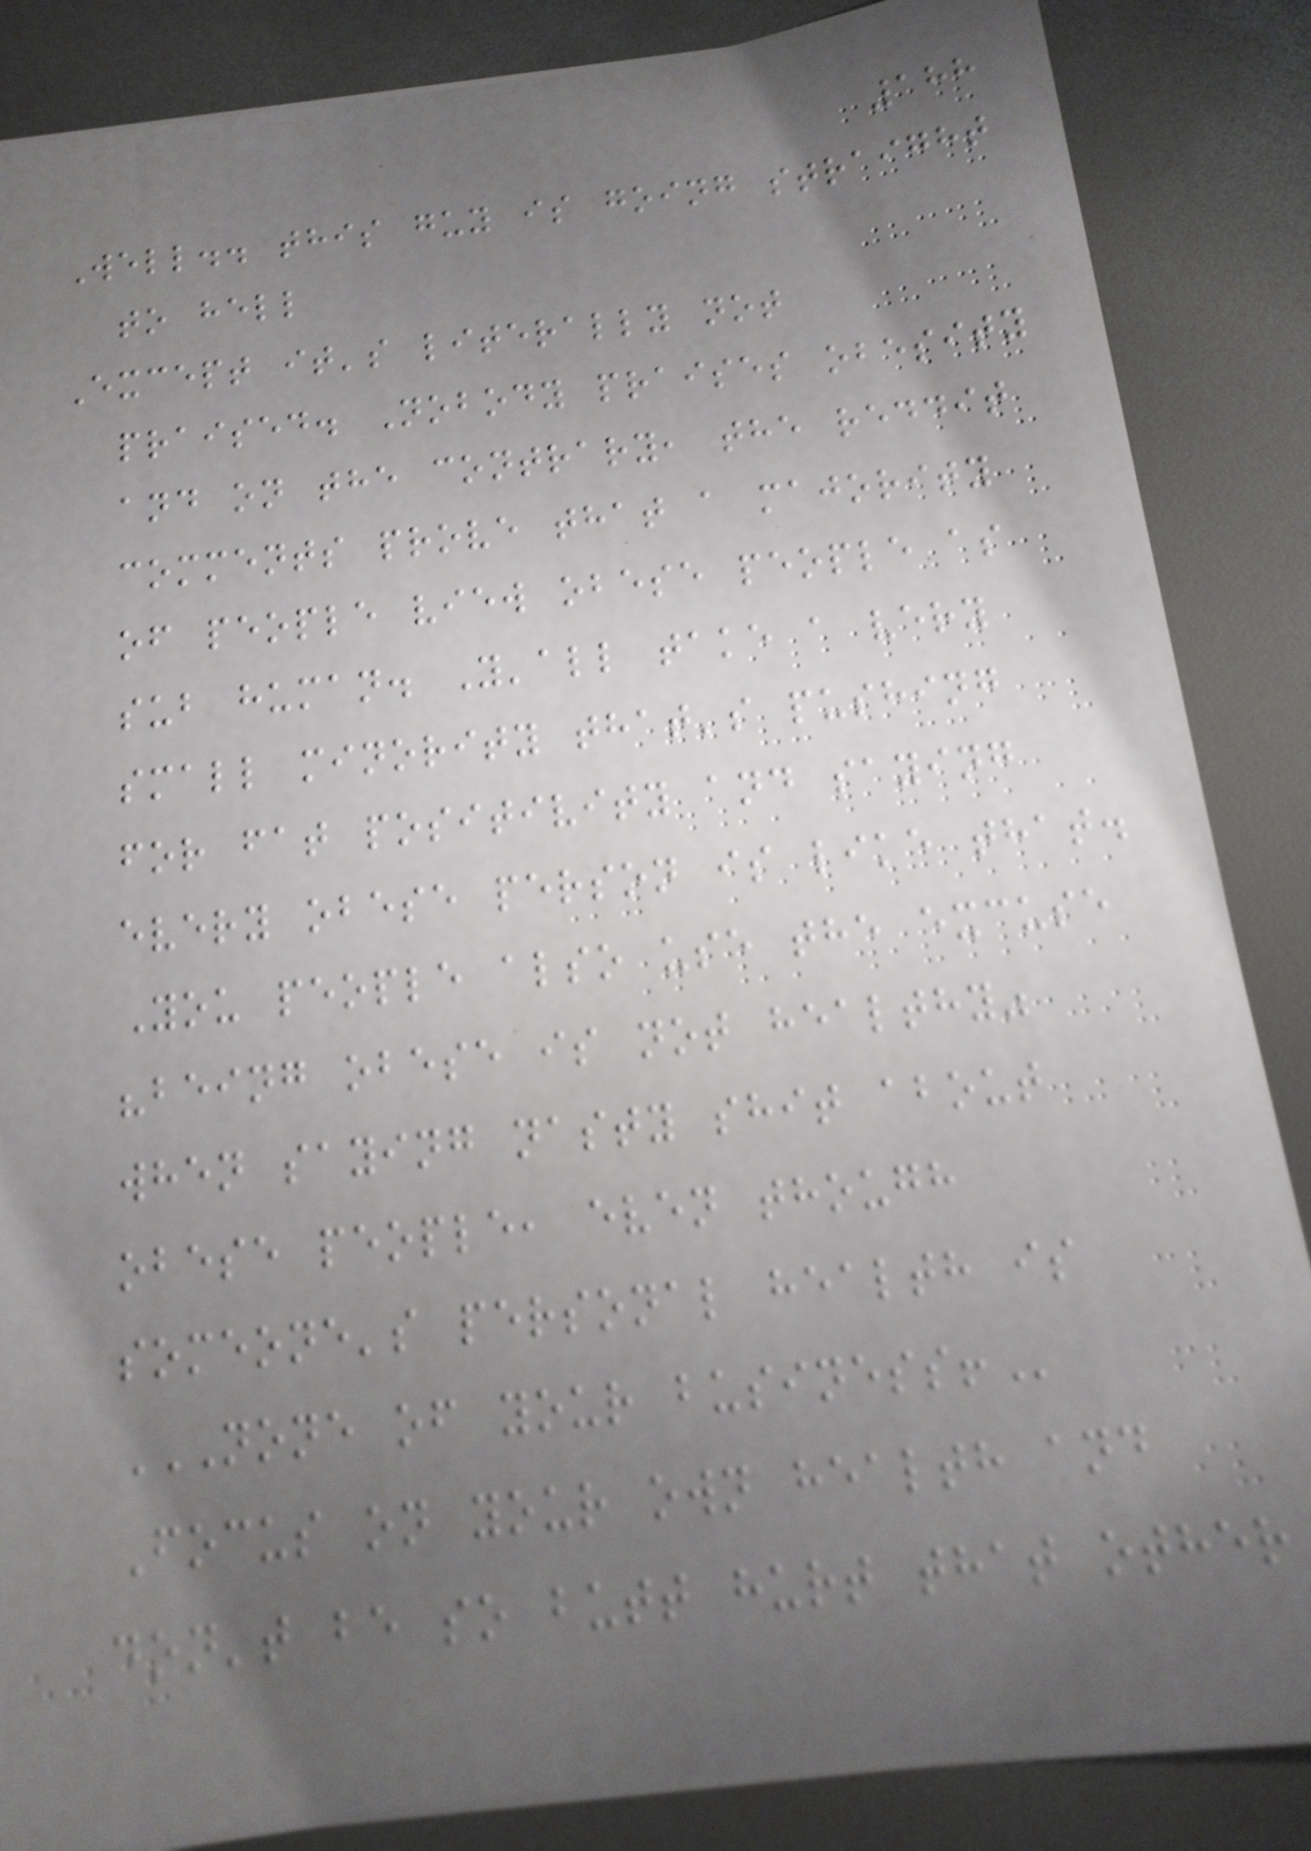188
Well.. this guy is going straight
to hell
Except it's literally not
praised. Nobody praises obesity
and on the contrary, the reddit
comments prove that a majority
of people view obese people as
sub human. Y'all take a very
small minority that's pushing
for fat positivity and saying
every obese person is like that.
You people also use the excuse
"being obese is not healthy"
when saying nasty shit about
obese people, even though
someone's personal health is
NONE OF YOUR BUSINESS!
Focus on your own health and
don't be so butt hurt that other
